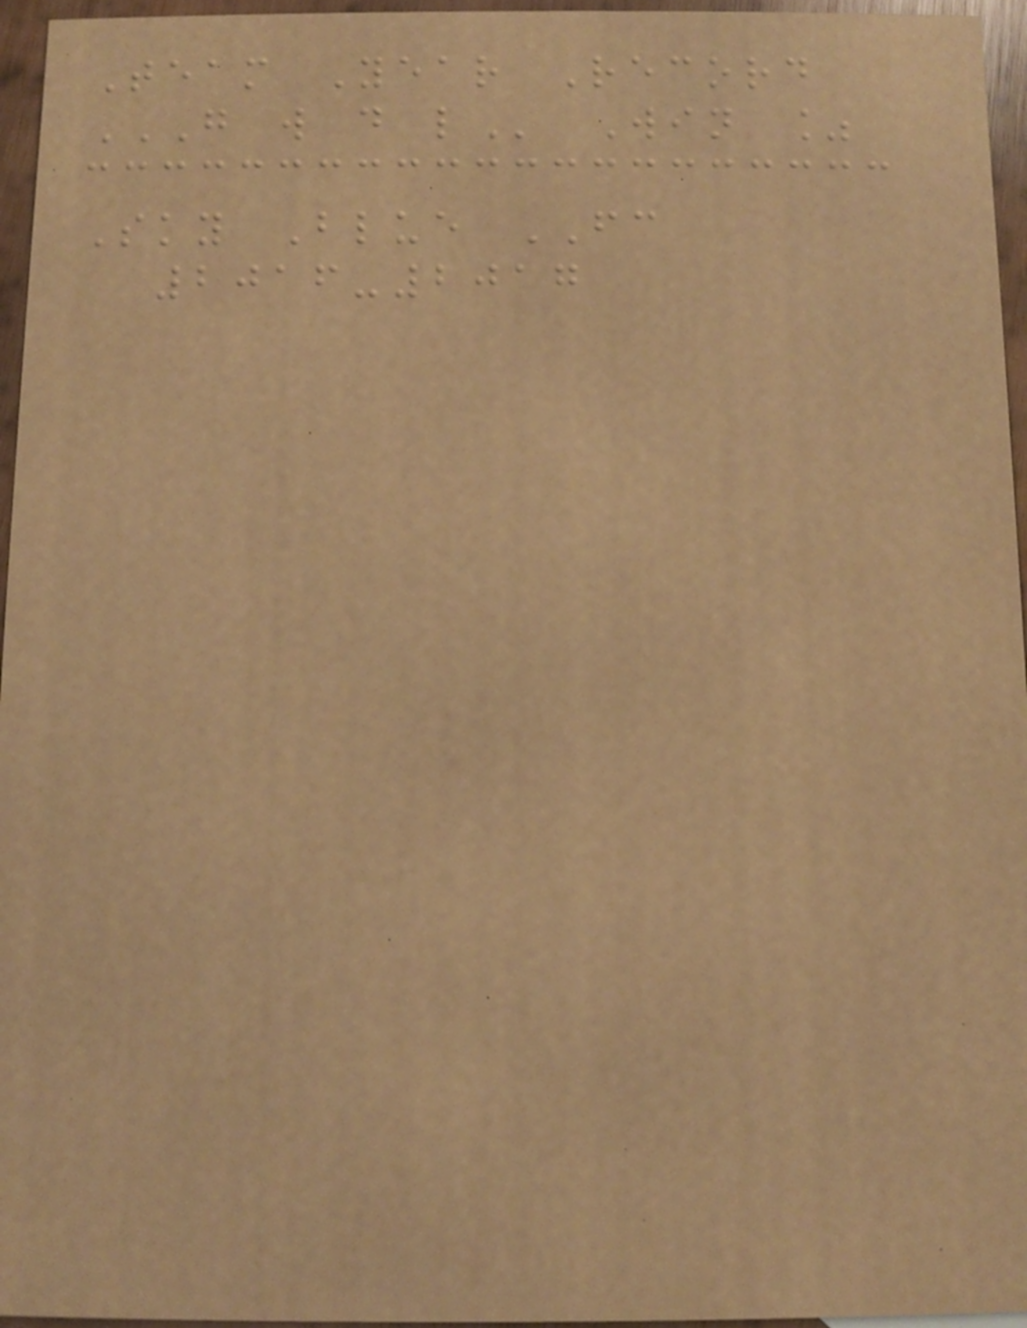Team Year Record
G W D L Win %
Sky Blue FC
2016-2017
